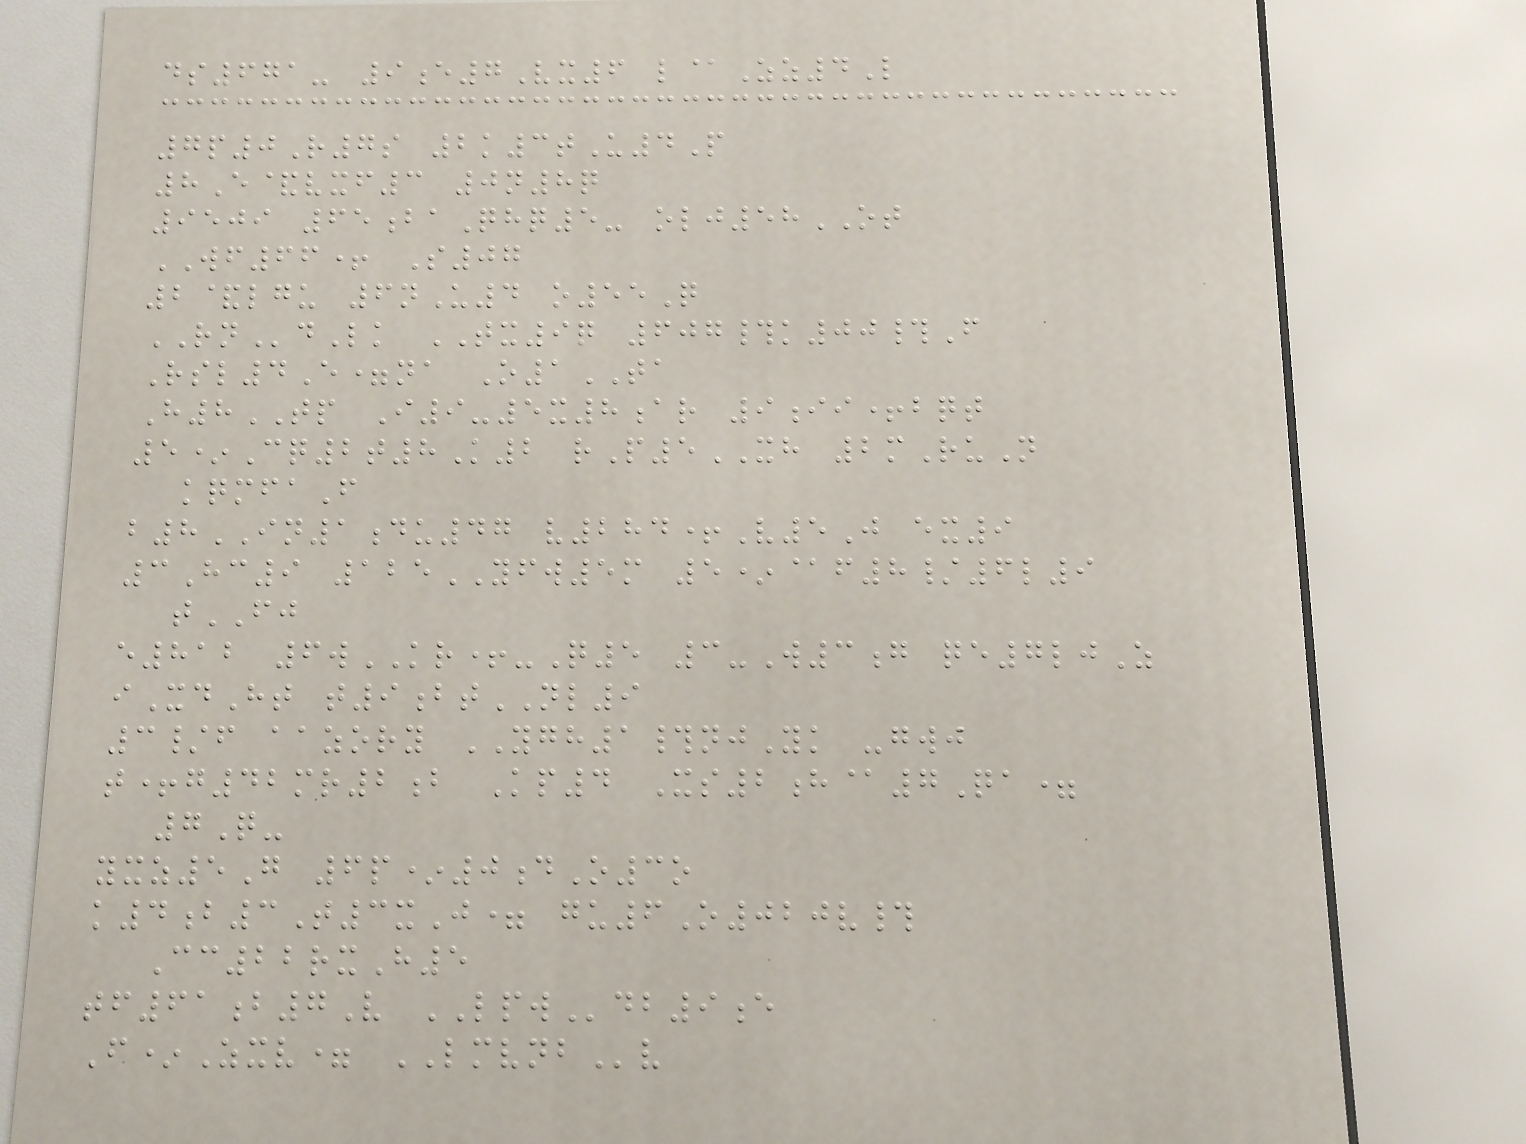ds671- 9e7Vx6 l@Zz4L
7p0R7s 2k3tU4P
8E&vxf3 0n8q
9509 65baQhq5- olj58OT
WF66+ S07
2&lgu 6nU4 o55Q
RNdLk TX9q 607#k00#F
Rsl4E=na O1TA
H8TP I9-5x8ar 9ii+bqt
5*Cq2t8K2 rP5XH 2mRuN
kqmfaF
b8IN1du47 v284+V5J ex9
3Hc9 125YFW5m 5*@f8/6l9
tFJ
e812 6wKR+-Q5 3-W3g qe7ljZ
iXdHt t9btNL9
3/f aazory YGH1#njYk -gwj
t+g42mr2b Kp4 Xs2h@7Qa=
7Q-
yxz5G 6p*0dO3o
k4b3T3xJ= gu6O020v#
Cc22rxH5
tf61b7V LPWdb9e
F*Zxv= LMVNBv
